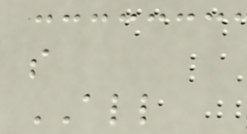s
ALL
